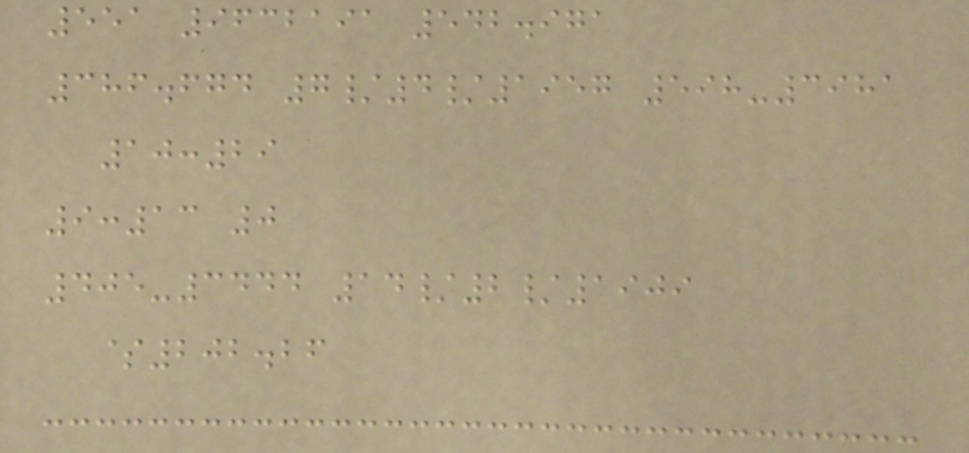551 9632191 542.971
386.674 7/4/1957 598-3981
10:29
9:13 0
405-3444 14/2/1909
$202.26
